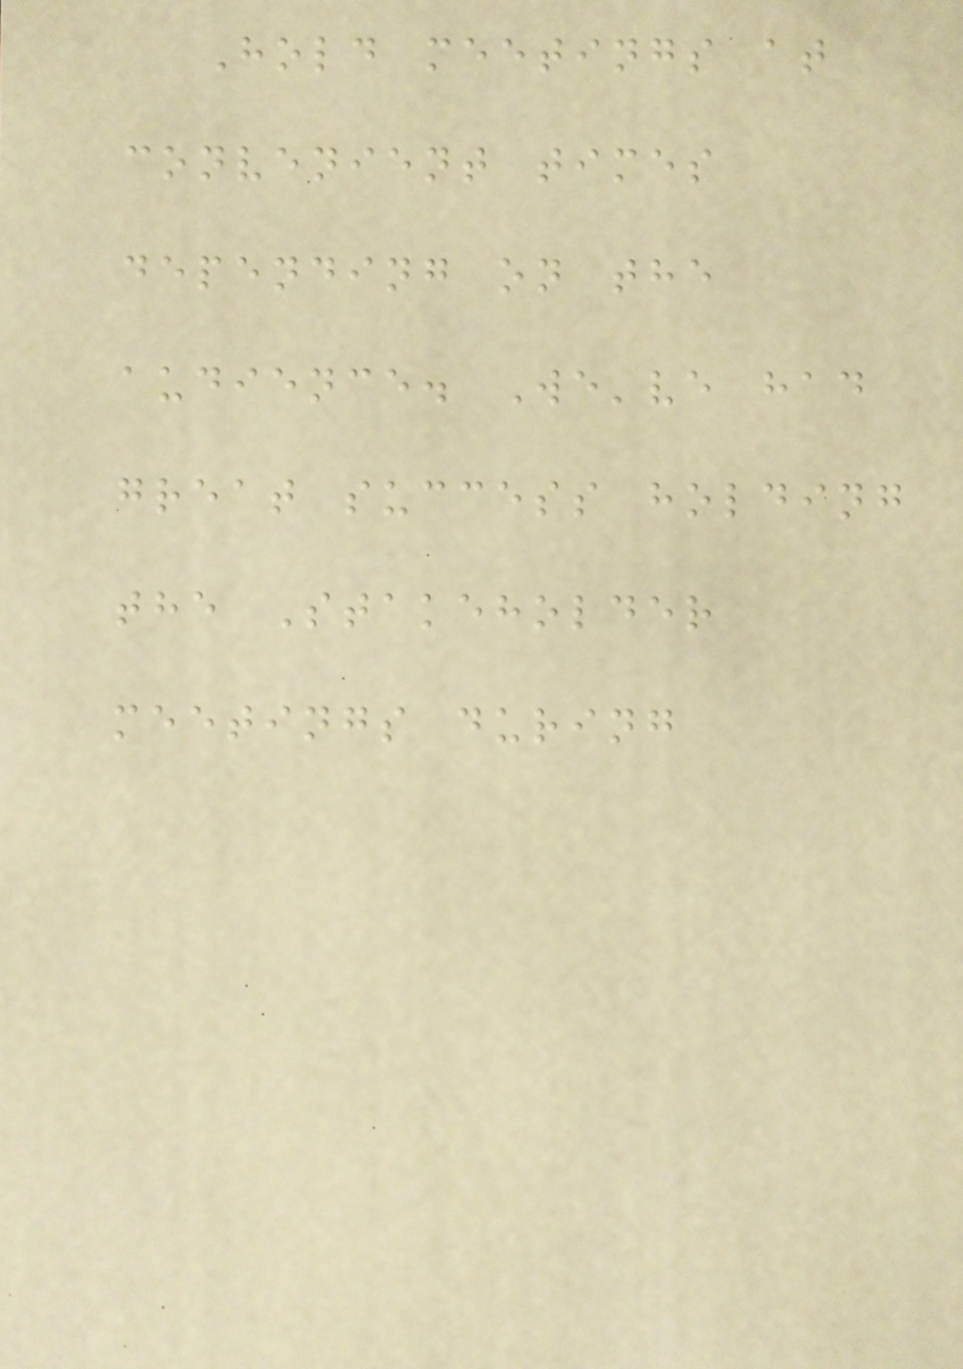Hold meetings at
convenient times
depending on the
audience. We've had
great success holding
the Stakeholder
meetings during
